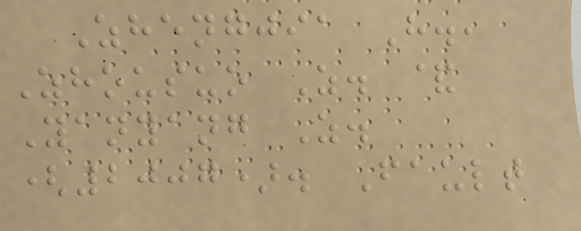Zhengjia H.,
Zhousuo Z. &
Yanyang Z.
(2007). Fault
